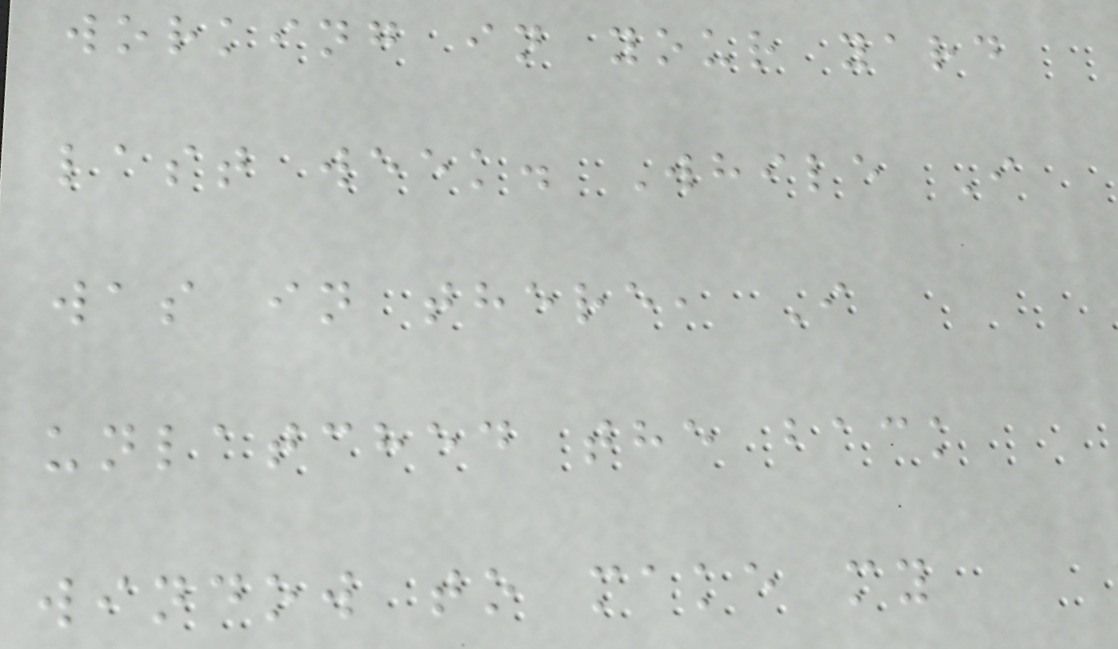working in your yard
last week. While I
was in there, I
unlatched the back
window to make my
